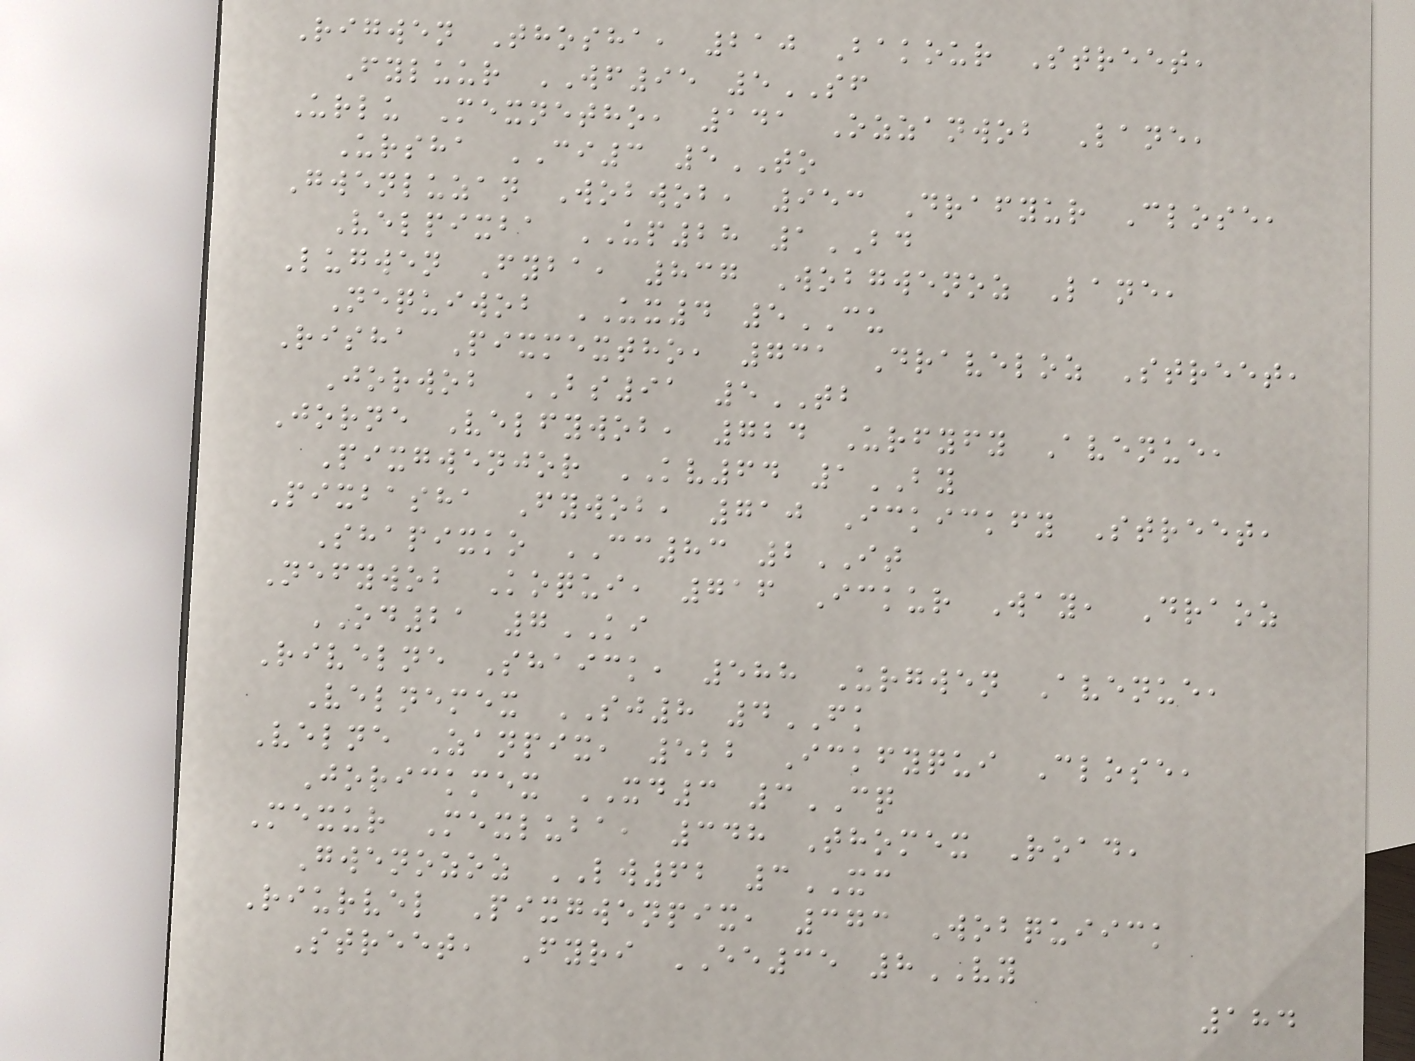Rigwen Thosha, 210 Bakour Street,
Fyluur WF95 5SF
Urlu Mexnetho, 141 Ozzanwob Lane,
Ursha CI3 5TO
Gwenluzan Wobwob, 953 Drafyur Close,
Velpixba UP28 1BD
Lugwen Fyba, 837 Wobgwenoz Lane,
Nequiwob UX4 5CU
Risha Pixmextho, 731 Draveloz Street,
Jorwob BS91 5TB
Jorne Velfywob, 724 Urfyfy Avenue,
Pixgwenjor KV64 1BY
Pixbasha Fywob, 710 Ickickfy Street,
Shapixko CC83 2IT
Nefywob Koqui, 716 Ickur Way, Draoz
OD21 7KI
Rivelne Shaick, 588 Urgwen Avenue,
Velnemex SJ8 4FK
Velne Zanpix, 522 Ickfyqui Close,
Jorickmex XD3 3CQ
Mexur Mexluba, 348 Thomex Road,
Gwenozoz LW62 3XC
Riurvel Pixgwenpix, 373 Wobquiick
Street, Fyri EE35 8VY
184
